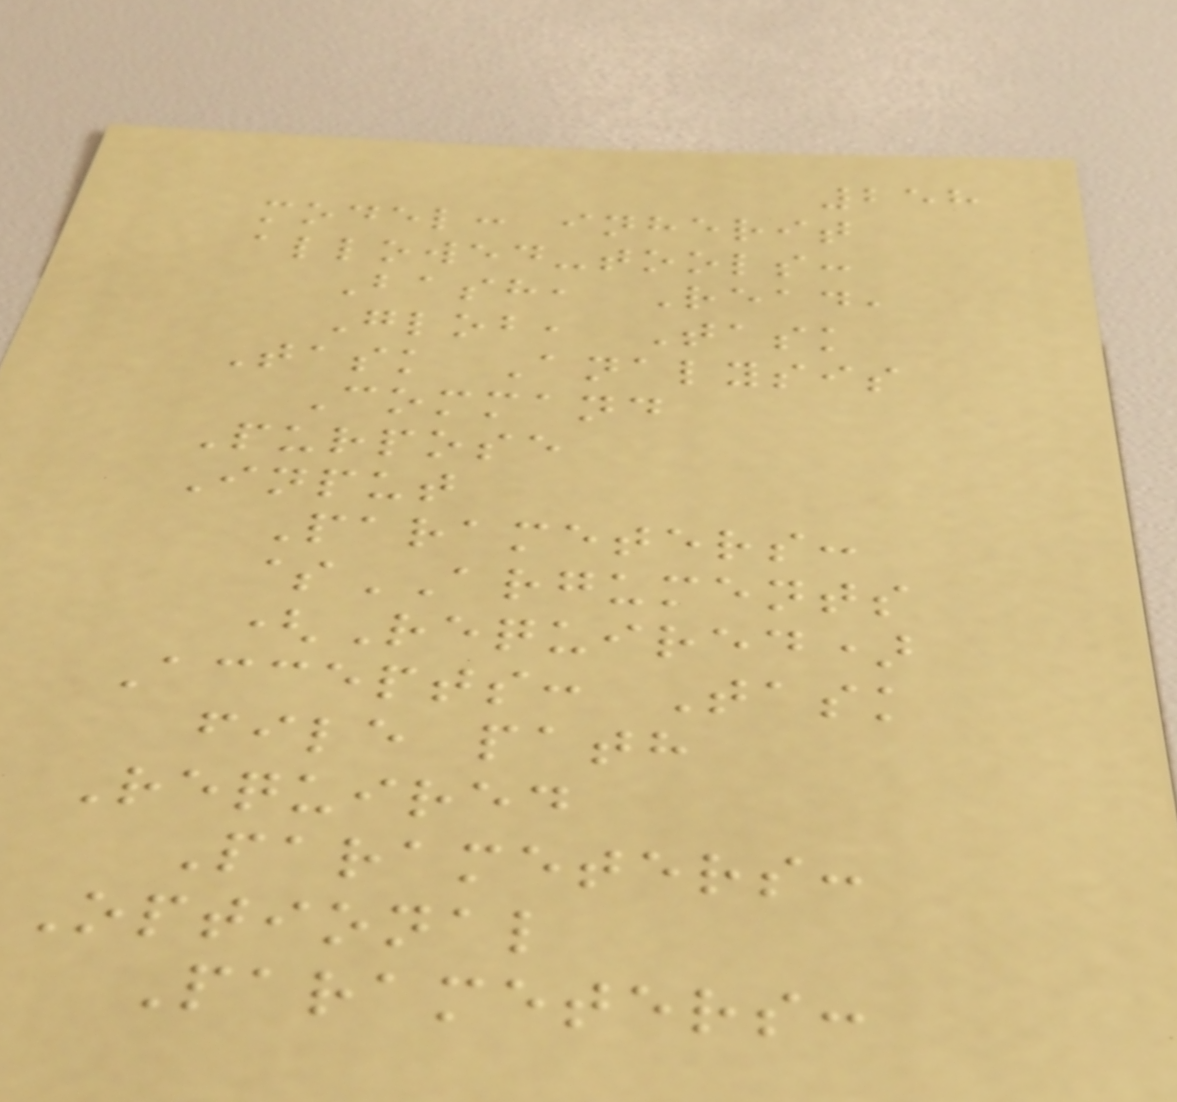258
model: inherit
allowed-tools:
Bash, Read,
Glob, Task
Task Analysis
Command
Purpose
Input
Parameters:
$ARGUMENTS
(Required)
Accepts: Task
file path
Required
Parameters:
Optional
Parameters:
